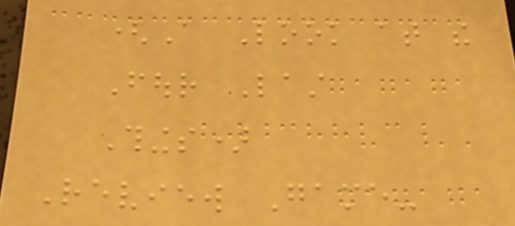(A Look at the
Four Last
Things)
Review Game-
